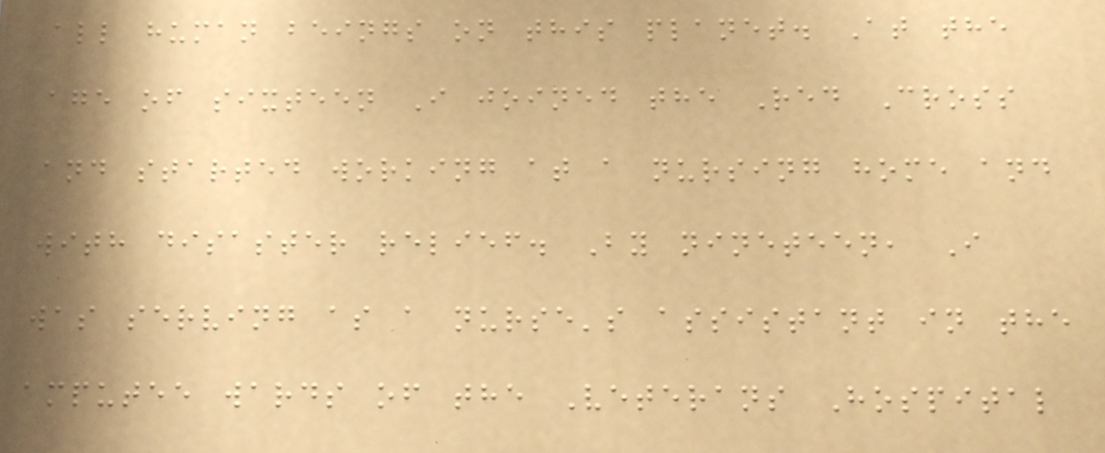all human beings on this planet. At the
age of sixteen I joined the Red Cross
and started working at a nursing home and
with disaster relief. By nineteen, I
was serving as a nurse's assistant in the
amputee wards of the Veterans Hospital
